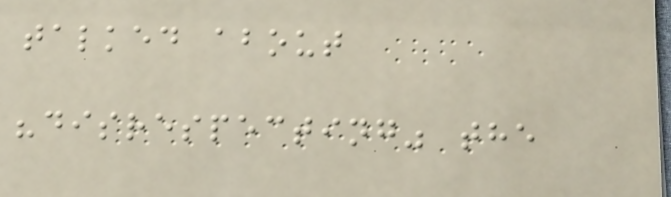talked about
"disrespecting" the
